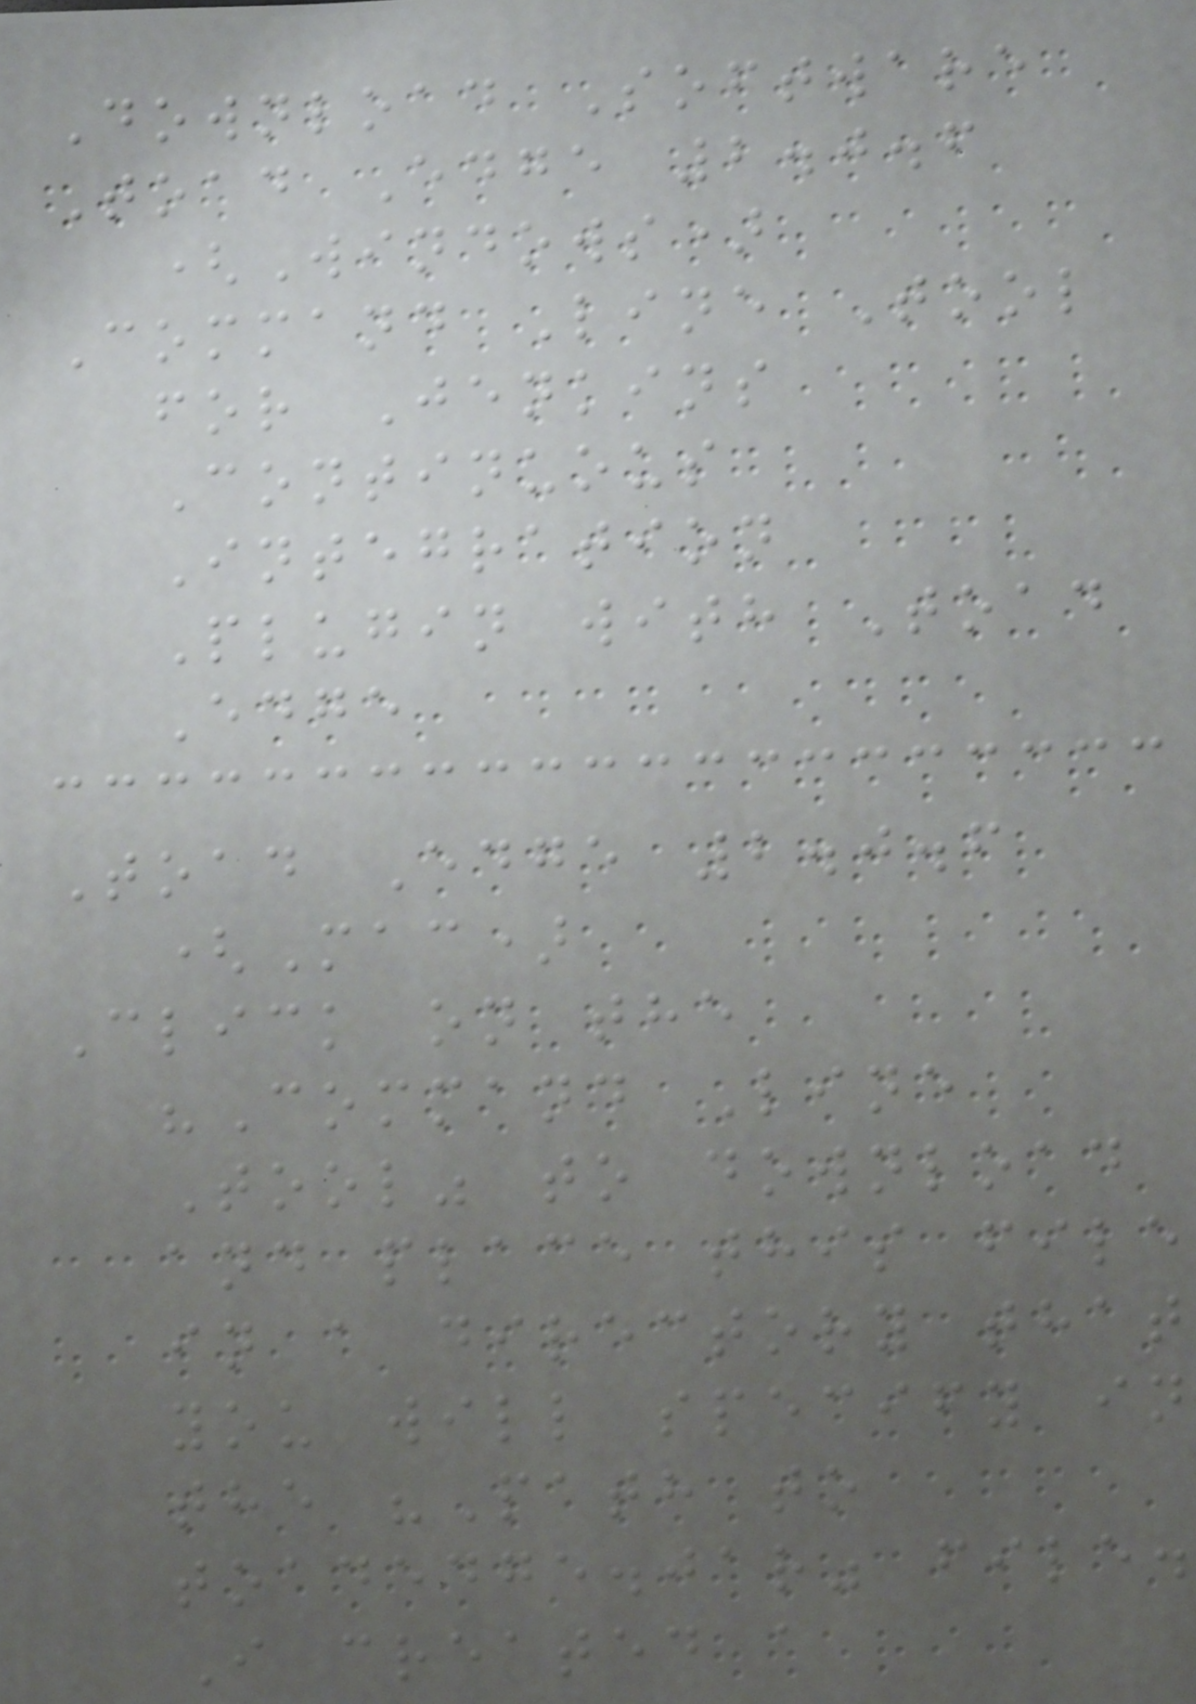Download Software
Toad Edge 2.0.6
(Windows)
Command Line Tool
for Jenkins
Continuous
Integration
Plugin with Toad
Edge
Toad Edge 2.0.6
(Mac)
Click on the
"Command Line
Tool" to download
and place this file
in a directory that
you will specify in
the "Path to
toadedge.jar" file.
I created a
